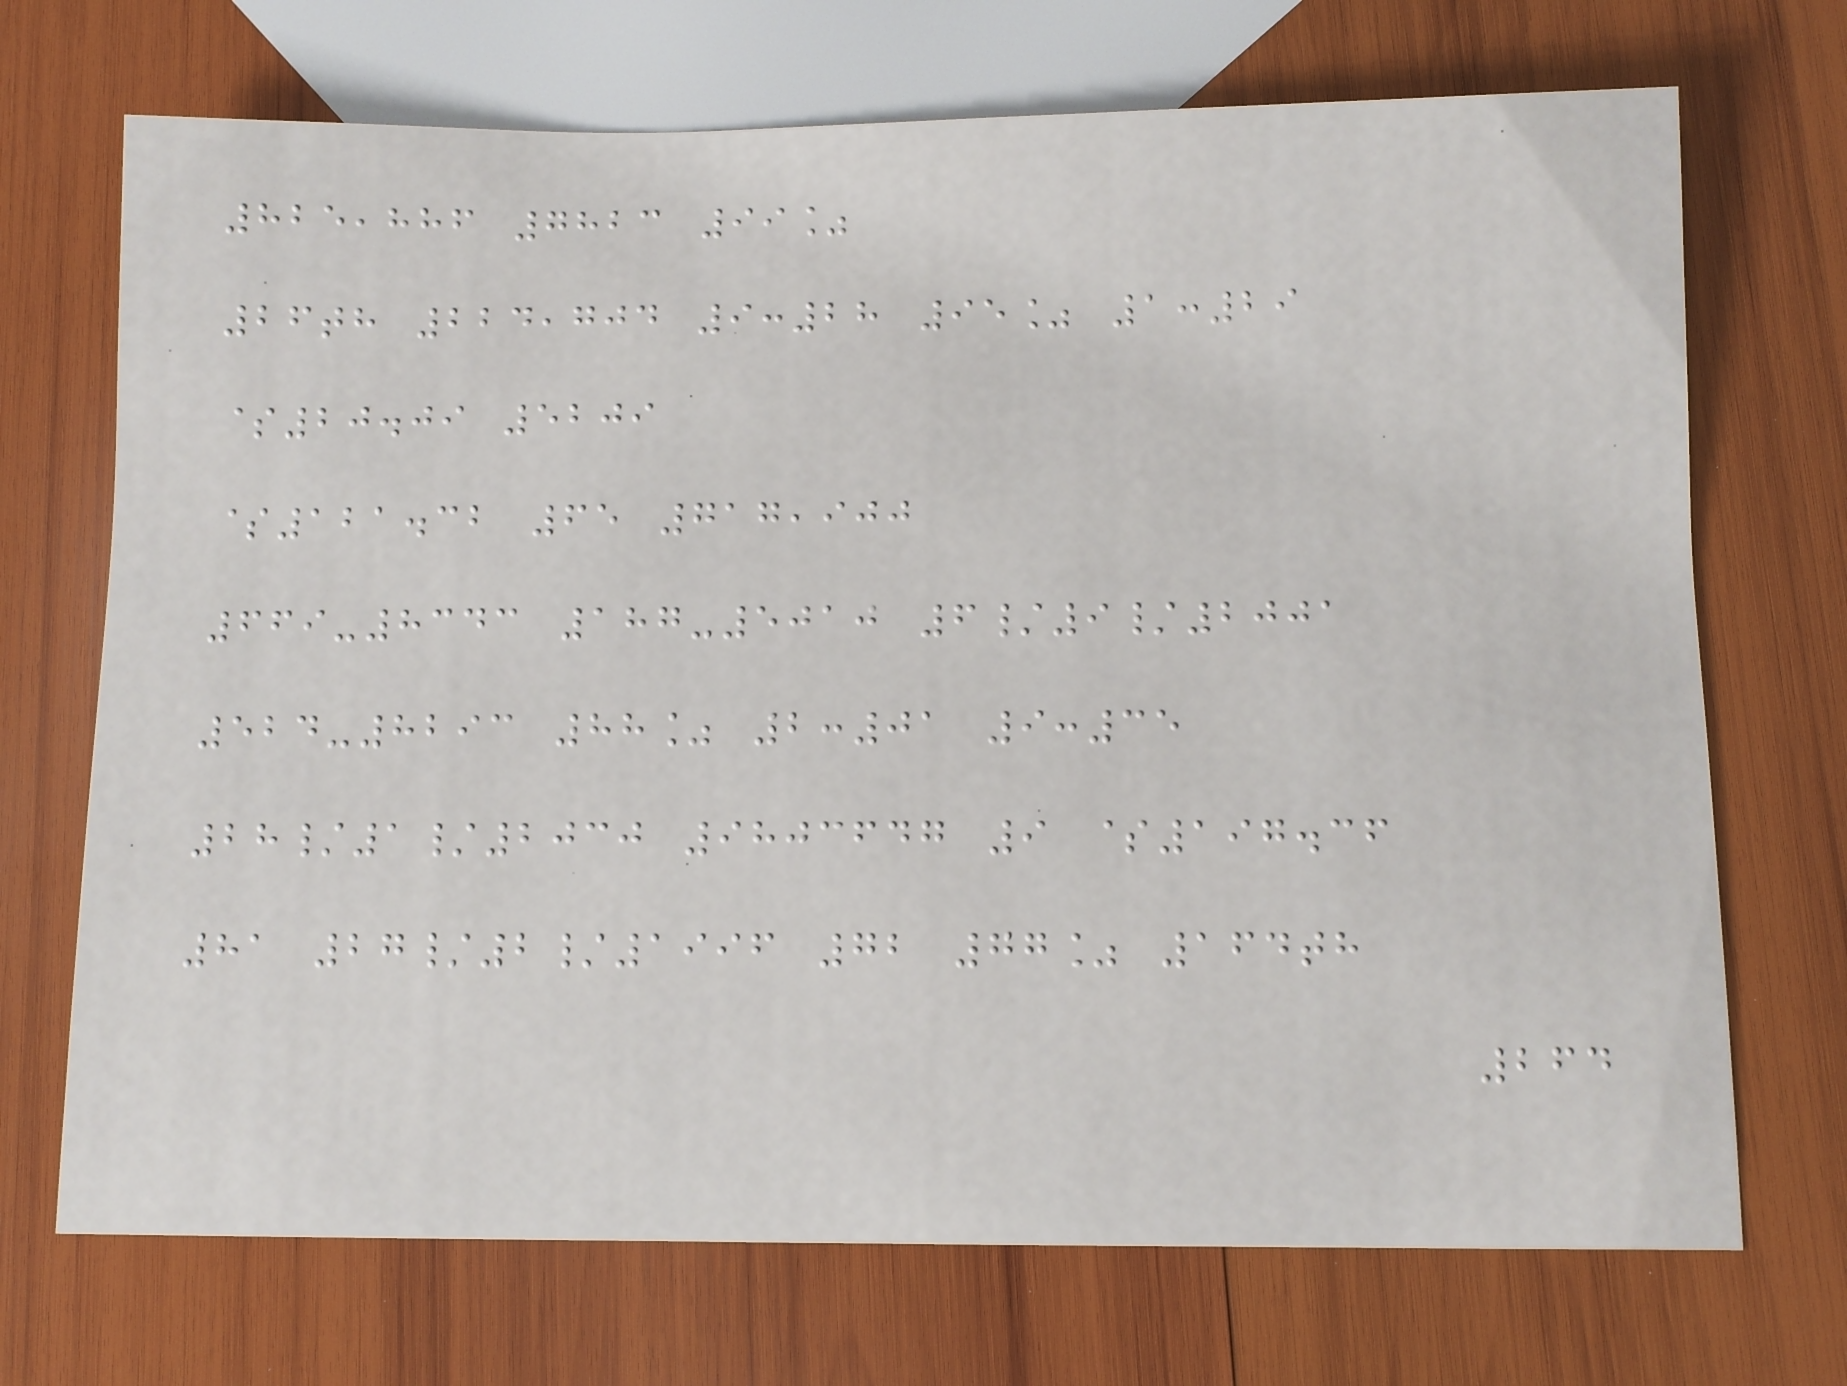825,886 7823 99%
26th 224,704 9:28 95% 1:29
$20.09 5209
$121.32 65 717,900
669-8343 187-5010 6/9/2001
524-8293 88% 2:01 9:35
28/1/2030 9803647 9 $197.36
81 27/2/1996 72 77% 164th
264
